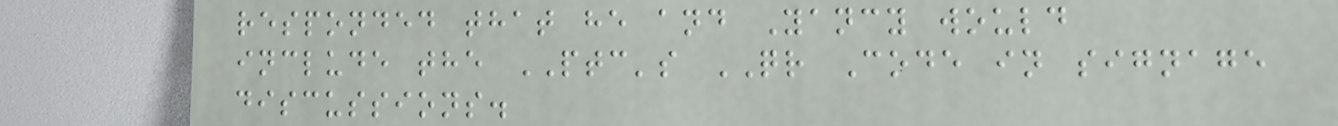responded that he and Yancy would
include the PTC's QR Code in signage
discussions.
